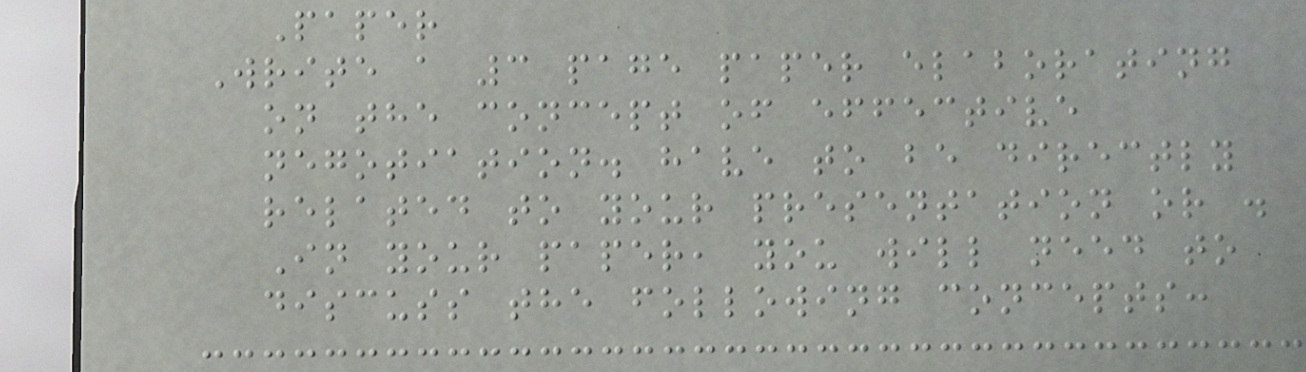Paper
Write a 3 page paper elaborating
on the concept of effective
negotiation. have to be directly
related to your presentation or .
In your paper, you will need to
discuss the following concepts:
